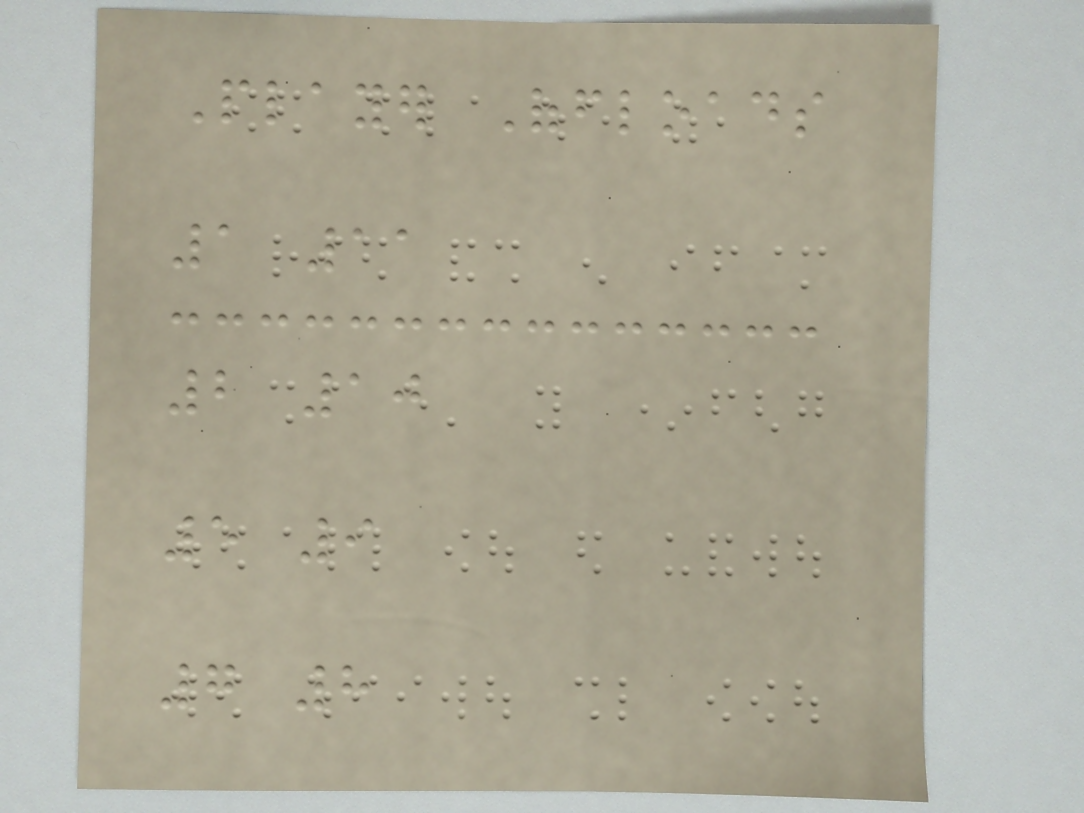Player Offloads
1 11
2 10
5 9
7 8
